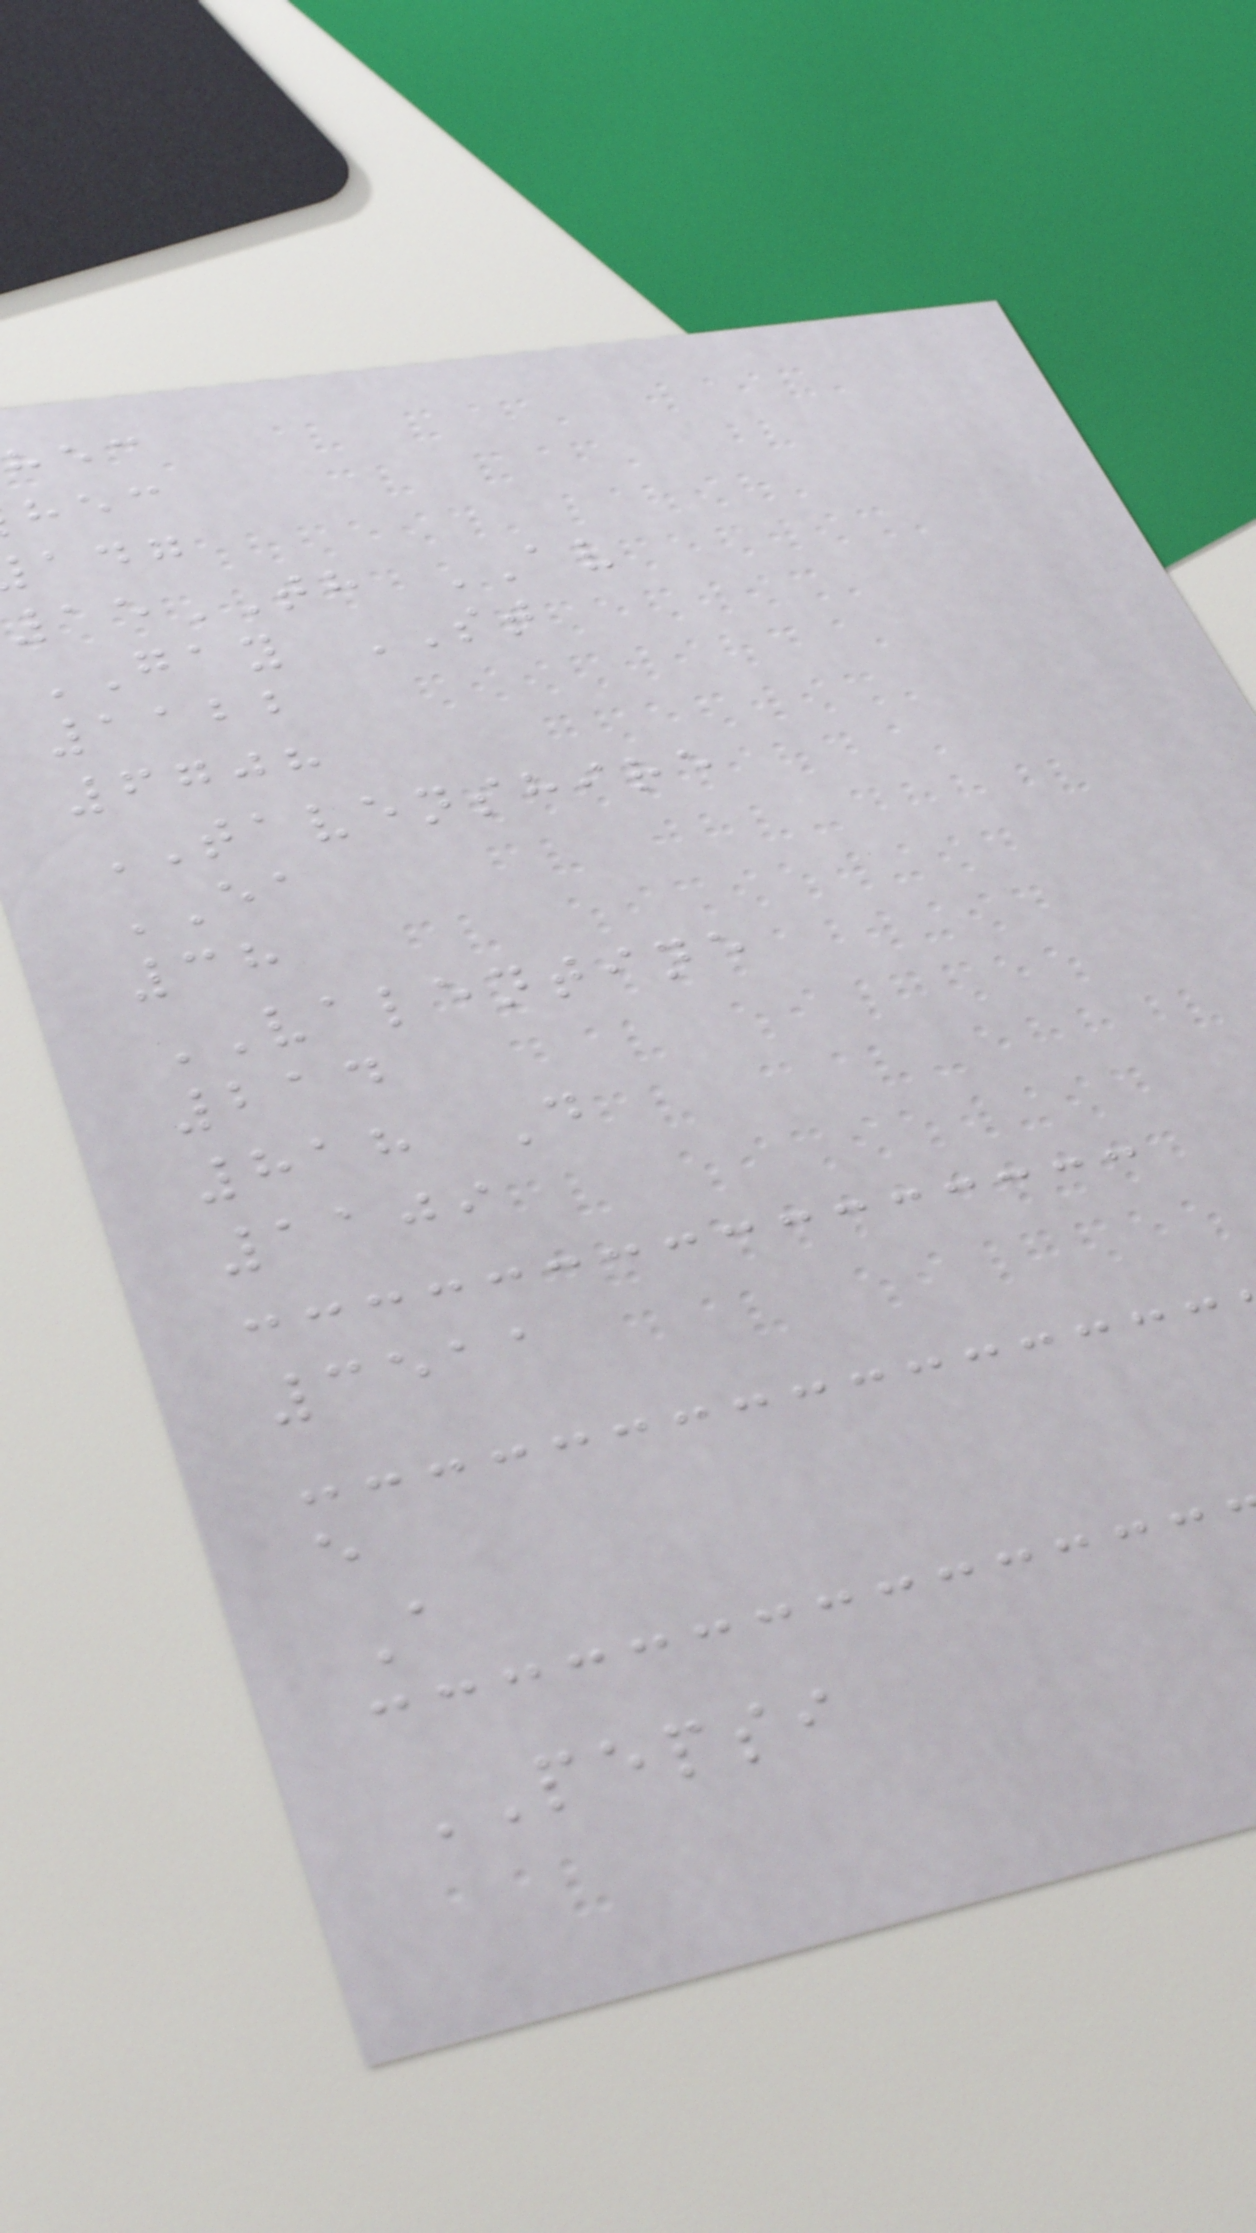15TH AV
GAY ST
1122
6708
TAVENSHIRE
EA
38
VALENTINE
214
818 D
1109
3511
e
A
PEPSI
